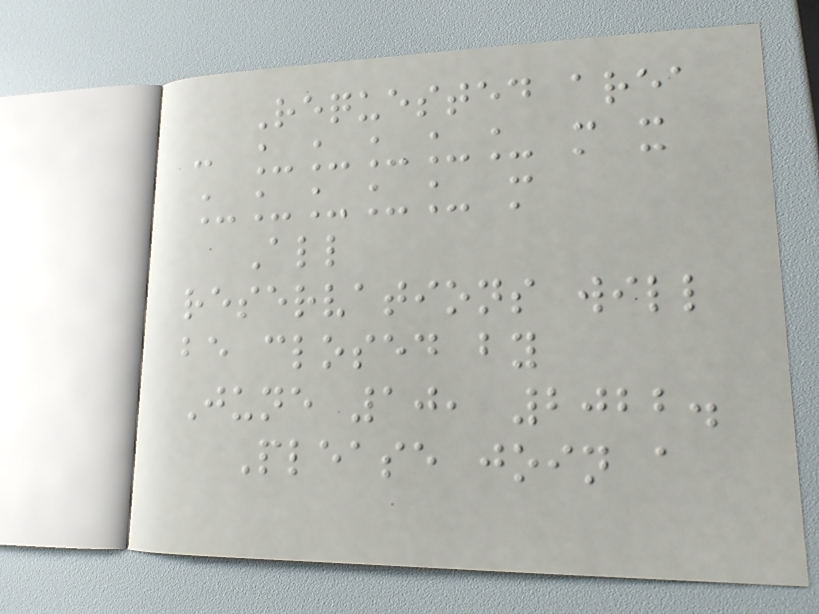Requested area
: _____ m x
_____ m
All
reservations will
be closed by
June 10, 2022.
Please join a
